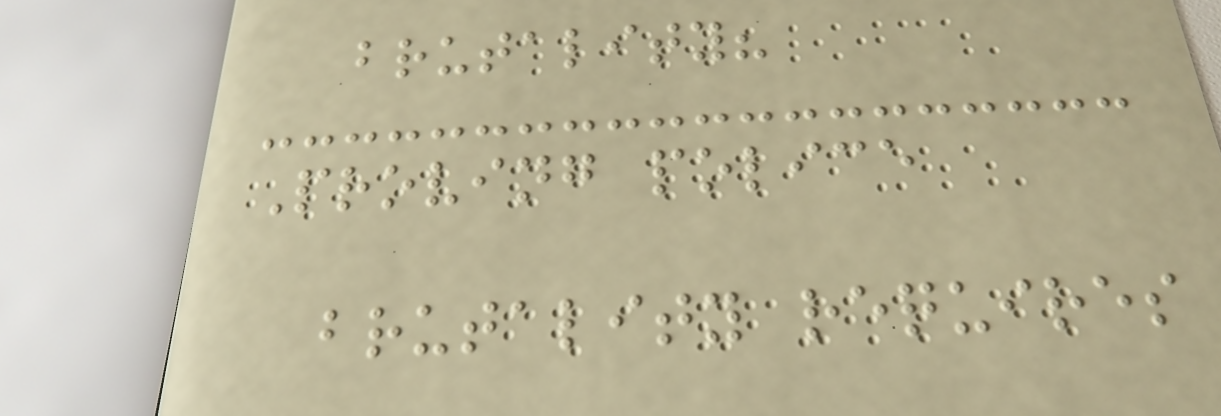brutality?
Proving police
brutality requires
